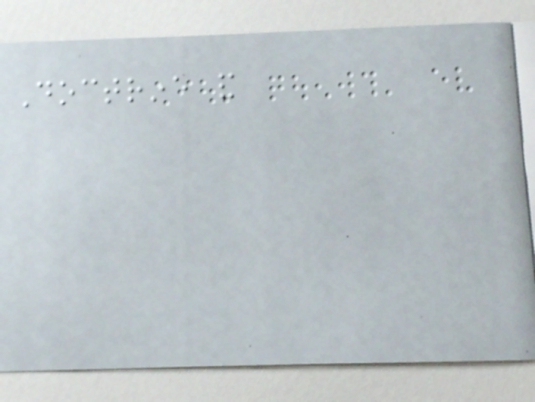Doctrine and
